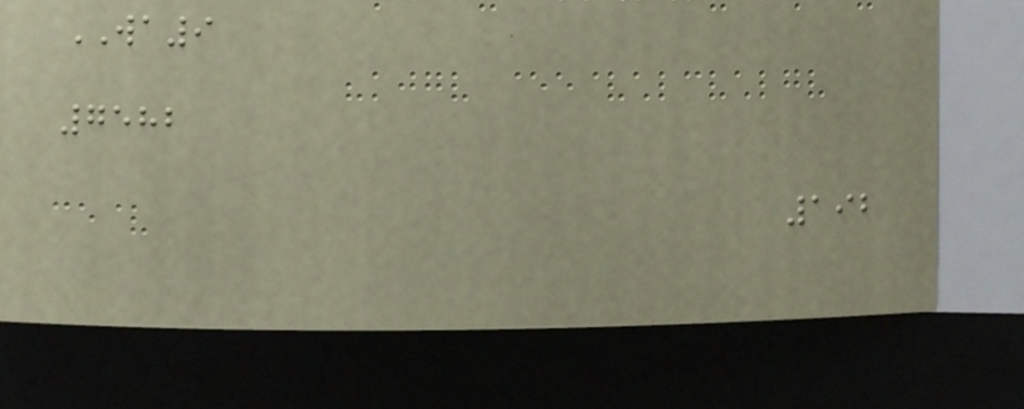WA9
7582
192
